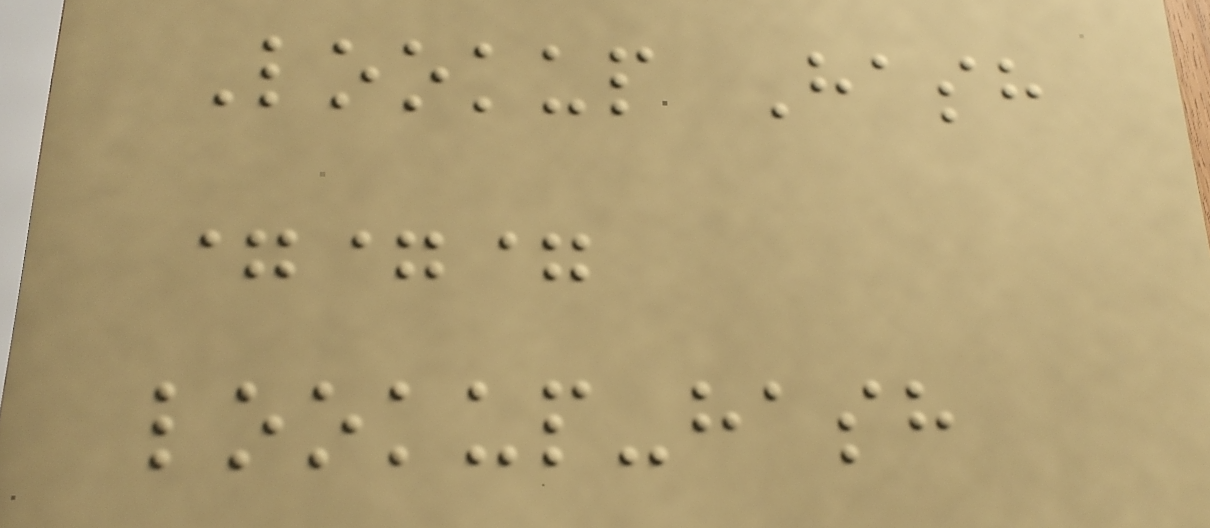Lookup Hash
===
lookup-hash
